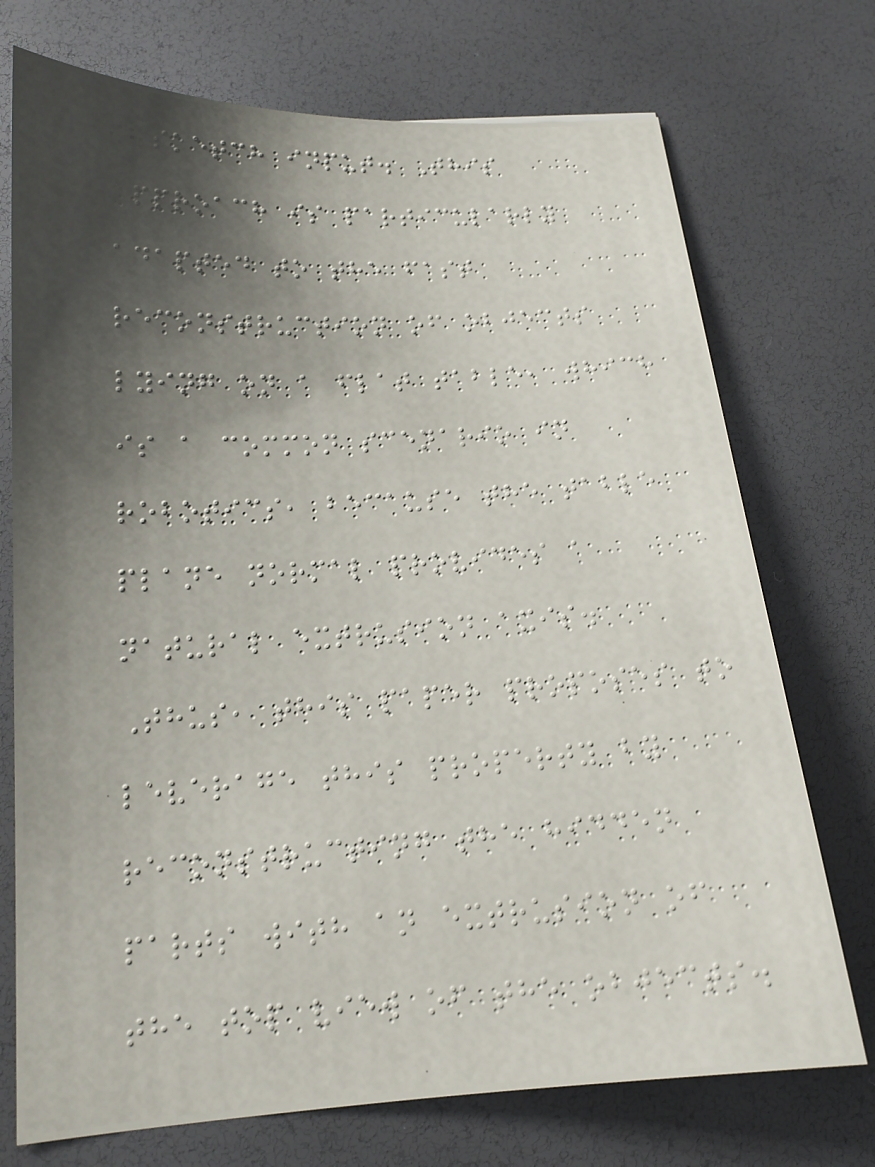sketch input. This
approach is particularly
adapted to the fast
reconstruction of objects
lying on a flat table, which
is a common scenario in
robotics, because the table
plane normal provides a
natural extrusion axis.
Thus, this paper proposes to
leverage this property by
reconstructing the hidden
parts with an extrusion of
the top view of the objects.
